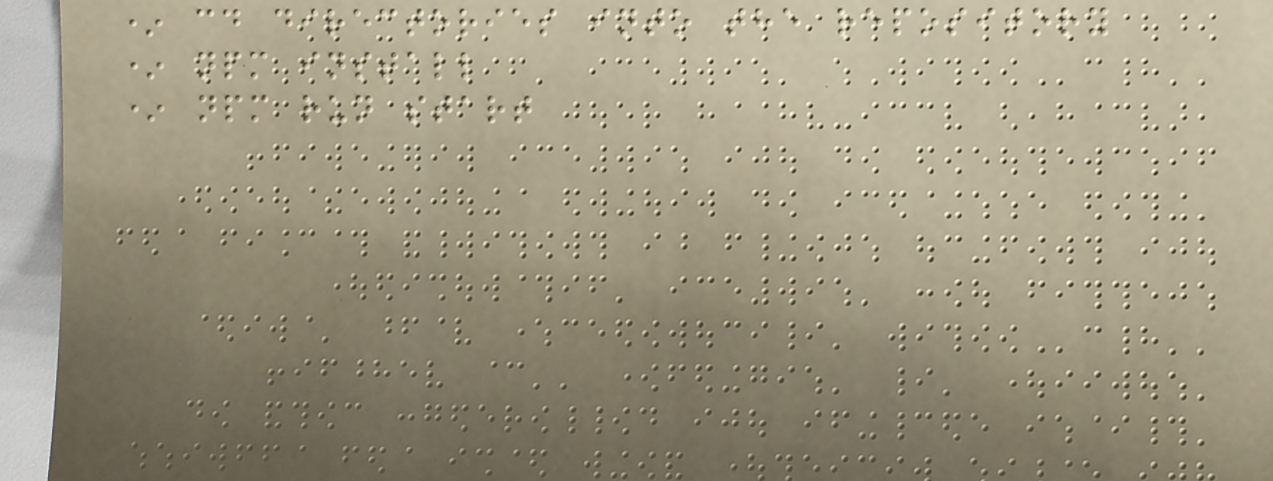* cd directories into the repository
* npm install
* npm run start
